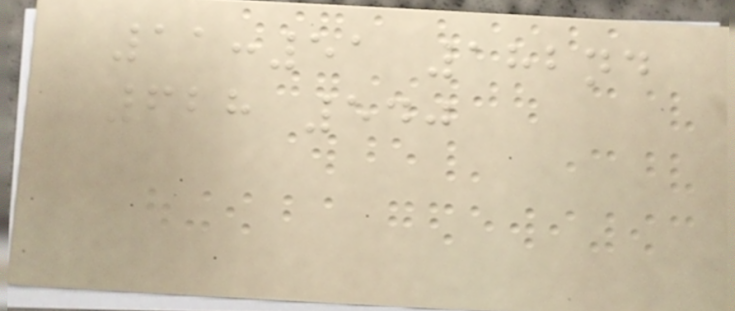11:51 182nd
628 540
